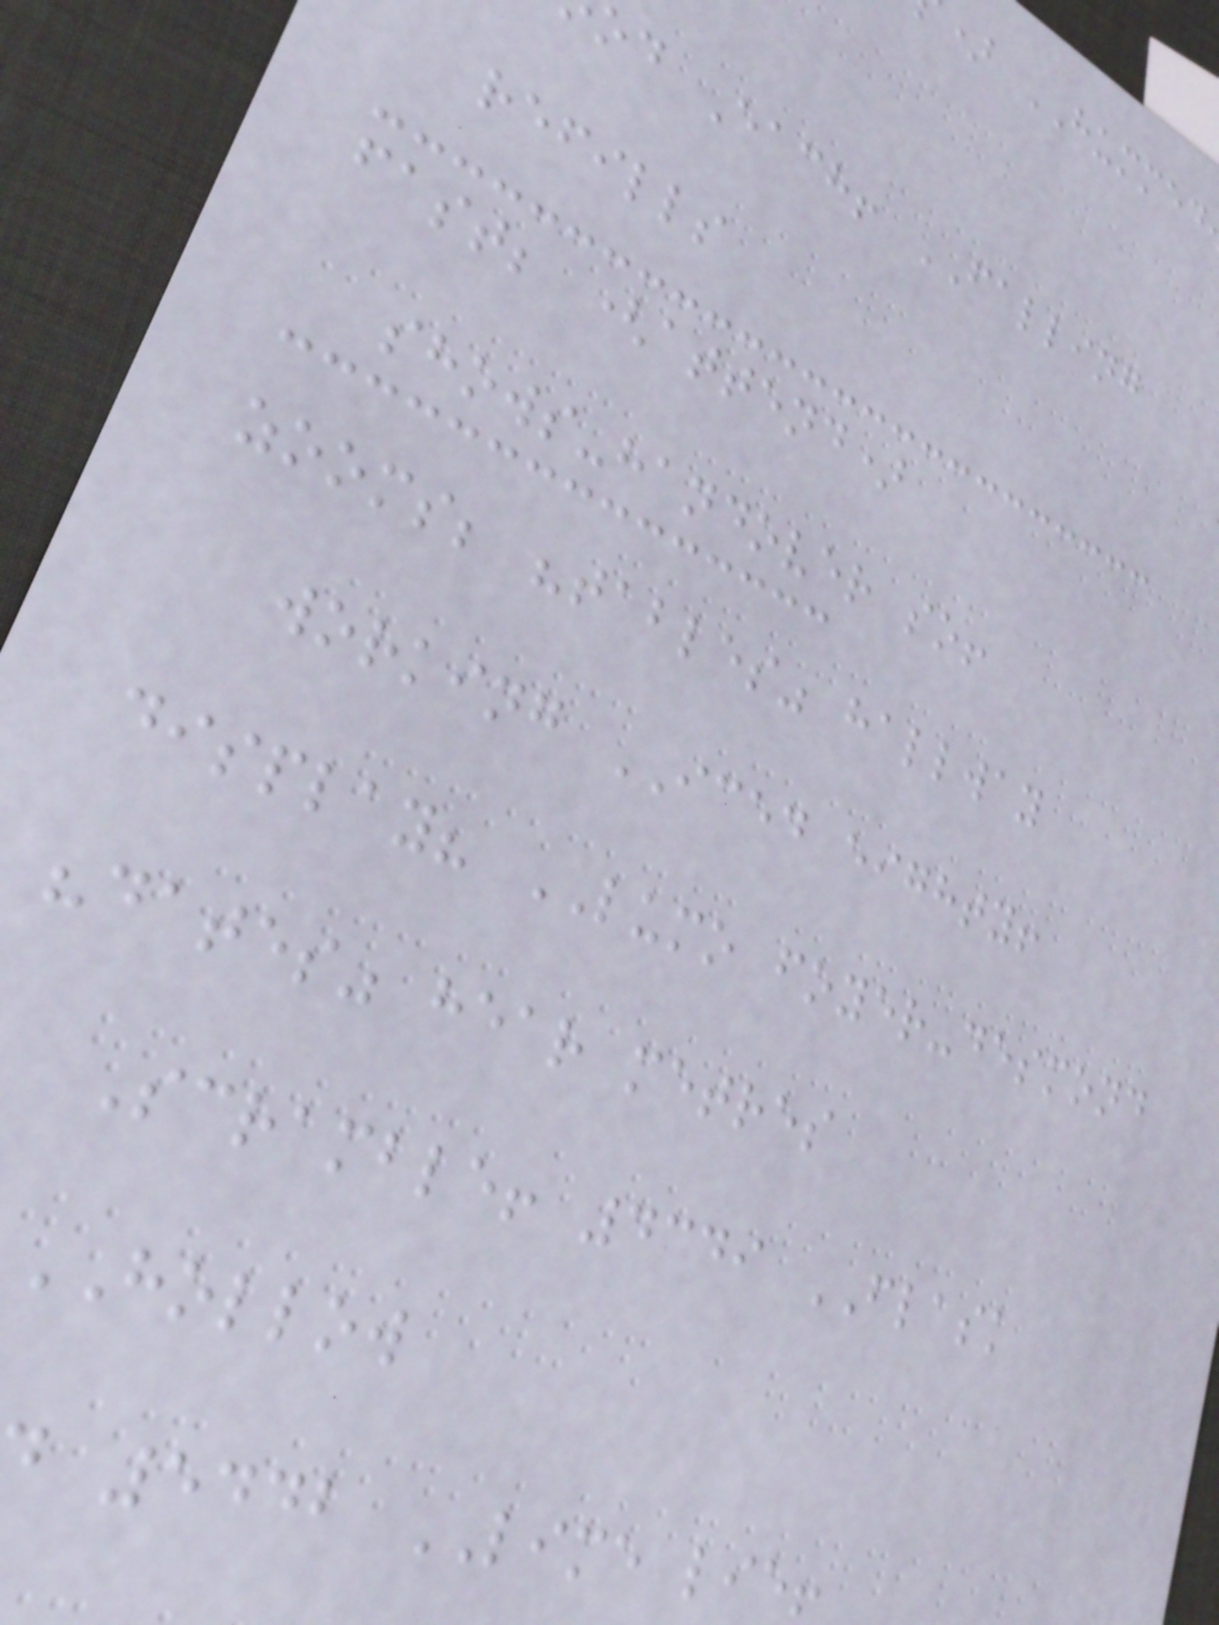) HUMMED
od Each! FALLING
refills
fast; (attend)
shows-handover so!
zooms; "tables" hallway
working ICED eighty!
display? LUMO foyer-desmond
"dates" hear metres
Scramble! 4349 FLASK
HOLLOW
5442 LIME lie!
